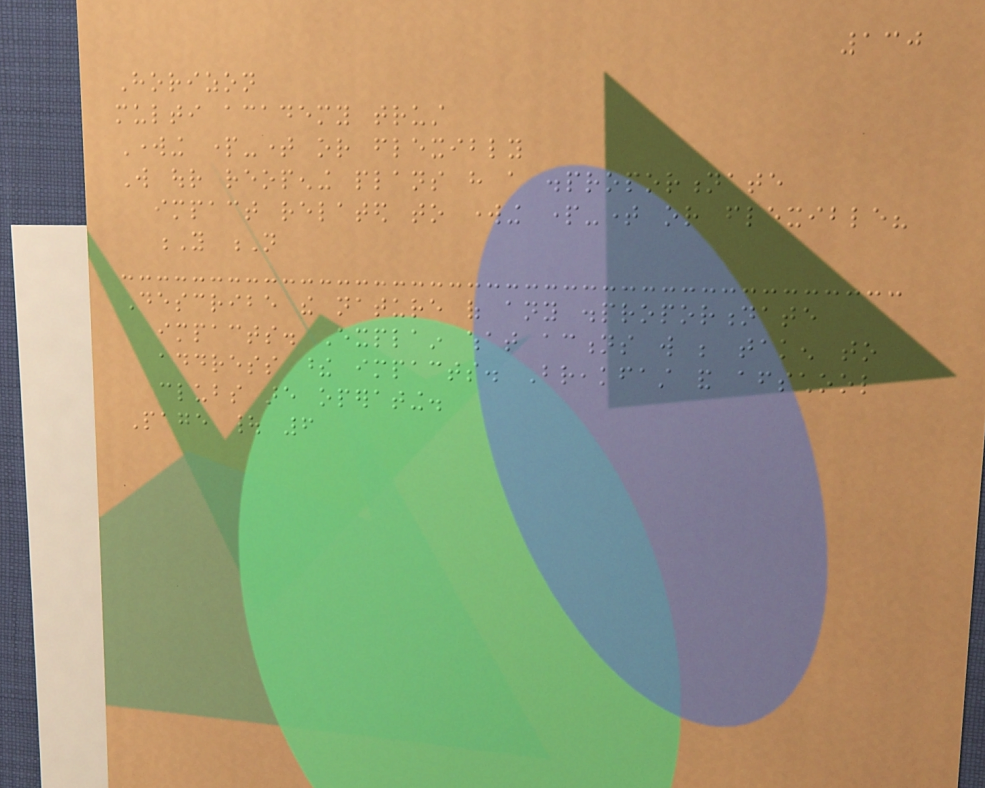130
Horizon
multi academy trust
Working part-time or flexibly
Will our reopening plans have a disproportionate
impact related to working part-time or flexible?
Y N
Describe the nature of any disproportionate
impacts. Explain what actions will be taken to
address these impacts. Breakfast and afterschool
clubs are operating.
Page | 6
